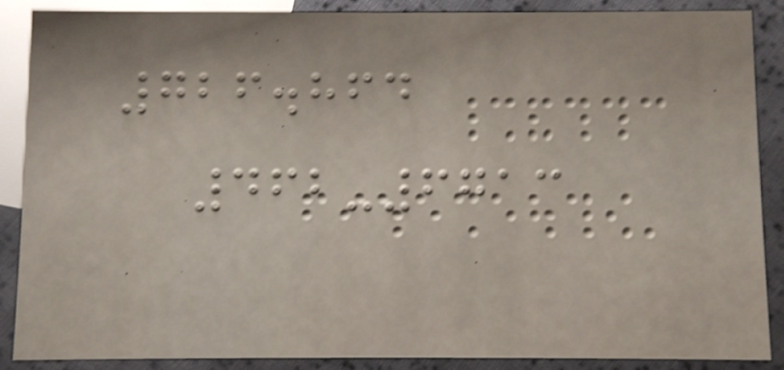726.864
462-6713
